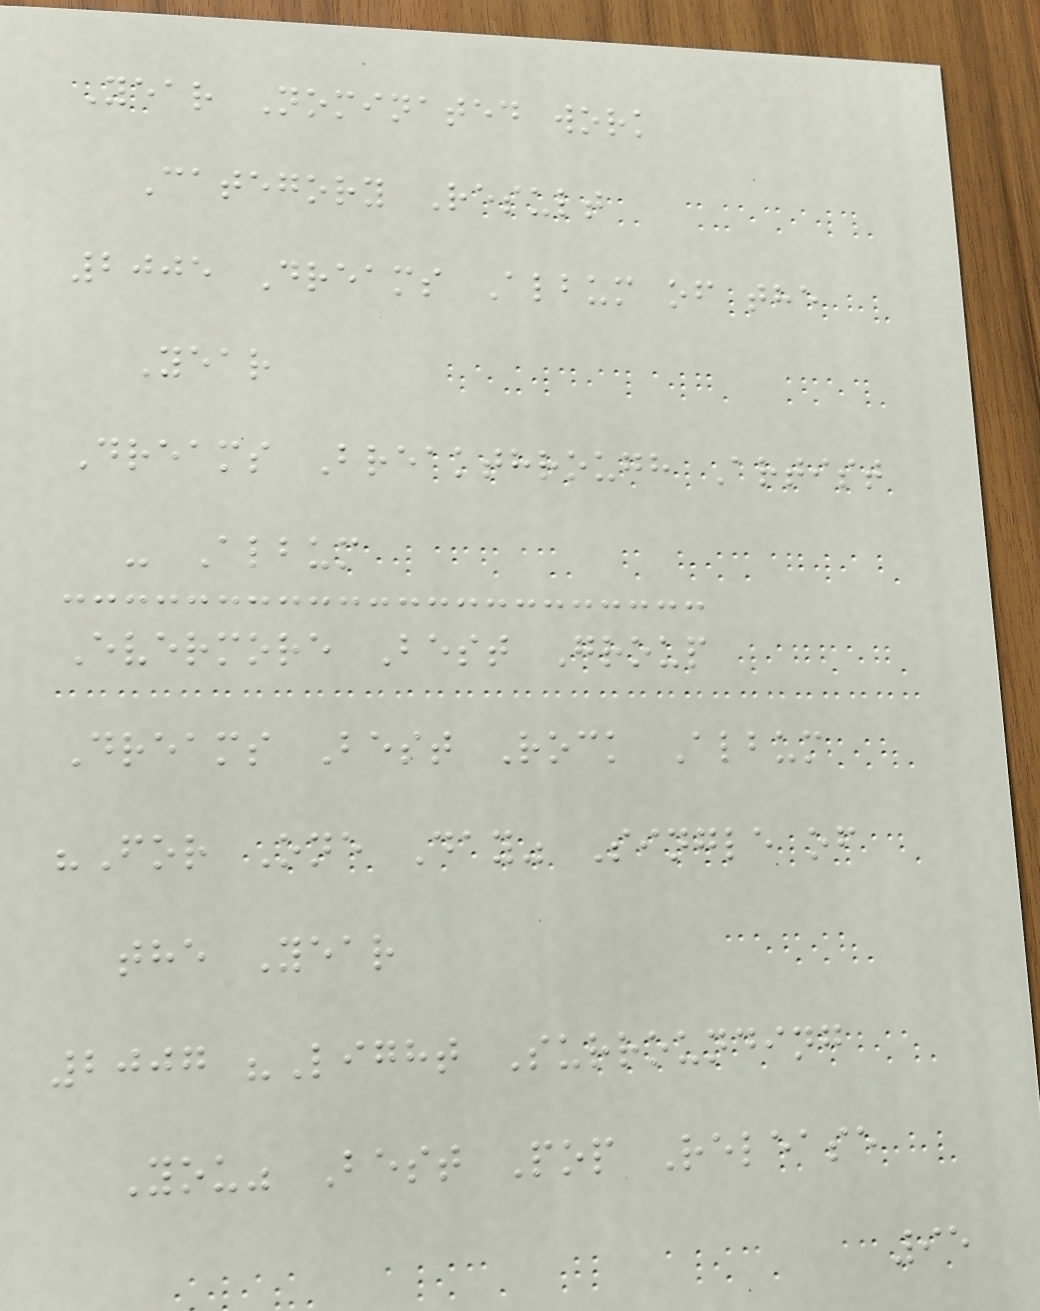Year Nominated work
Category Result
2005 Dreams Album of the
Year
Dreams Breakthrough Artist
- Album
Evermore Best Group
Dreams Best Rock Album
"For One Day" Single of
the Year
2007 "Light Surrounding
You" Best Pop Release
95
